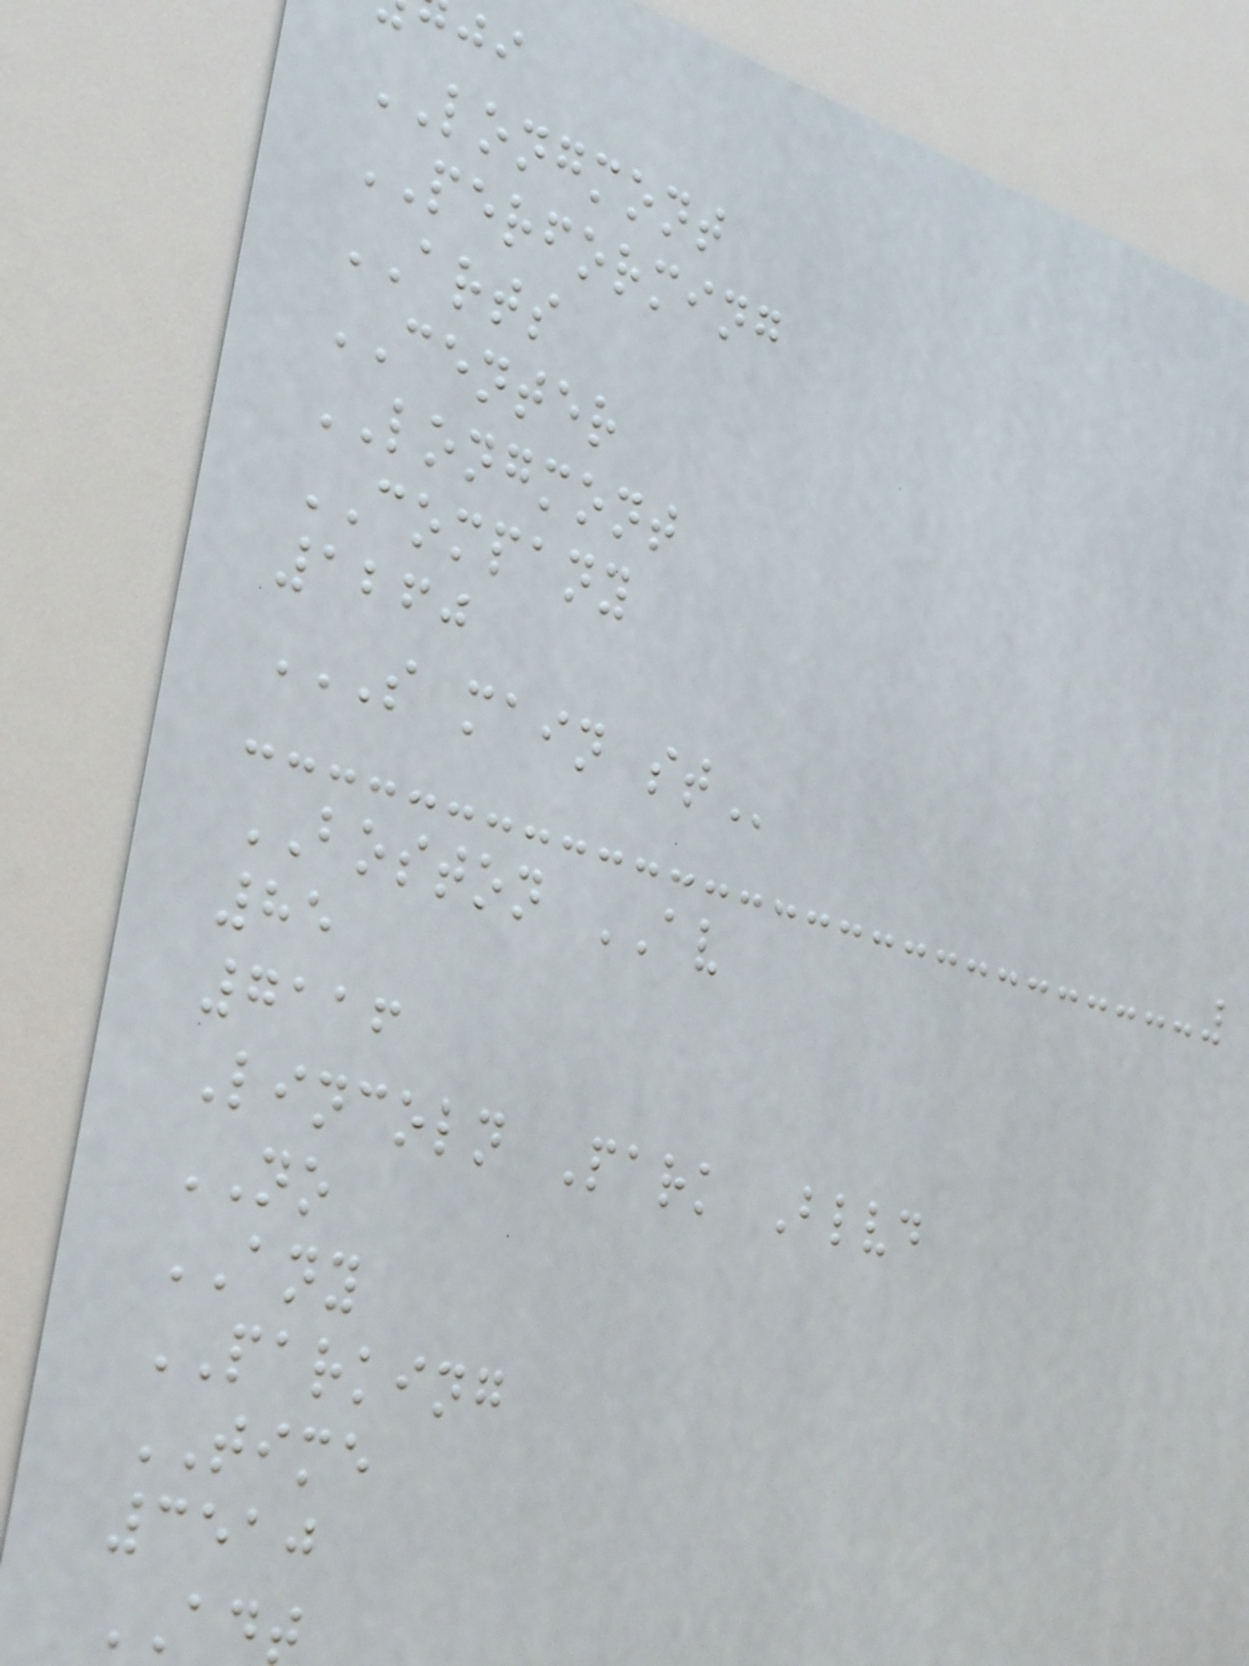LONGMONT
PERFORMING
ARTS
CENTER
LONGMONT
COMPANY
1260
S MAIN ST
BOSTON AV
85
7116
Lincoln Park Blvd
NO
ANY
PARKING
TIME
3510
ADT
